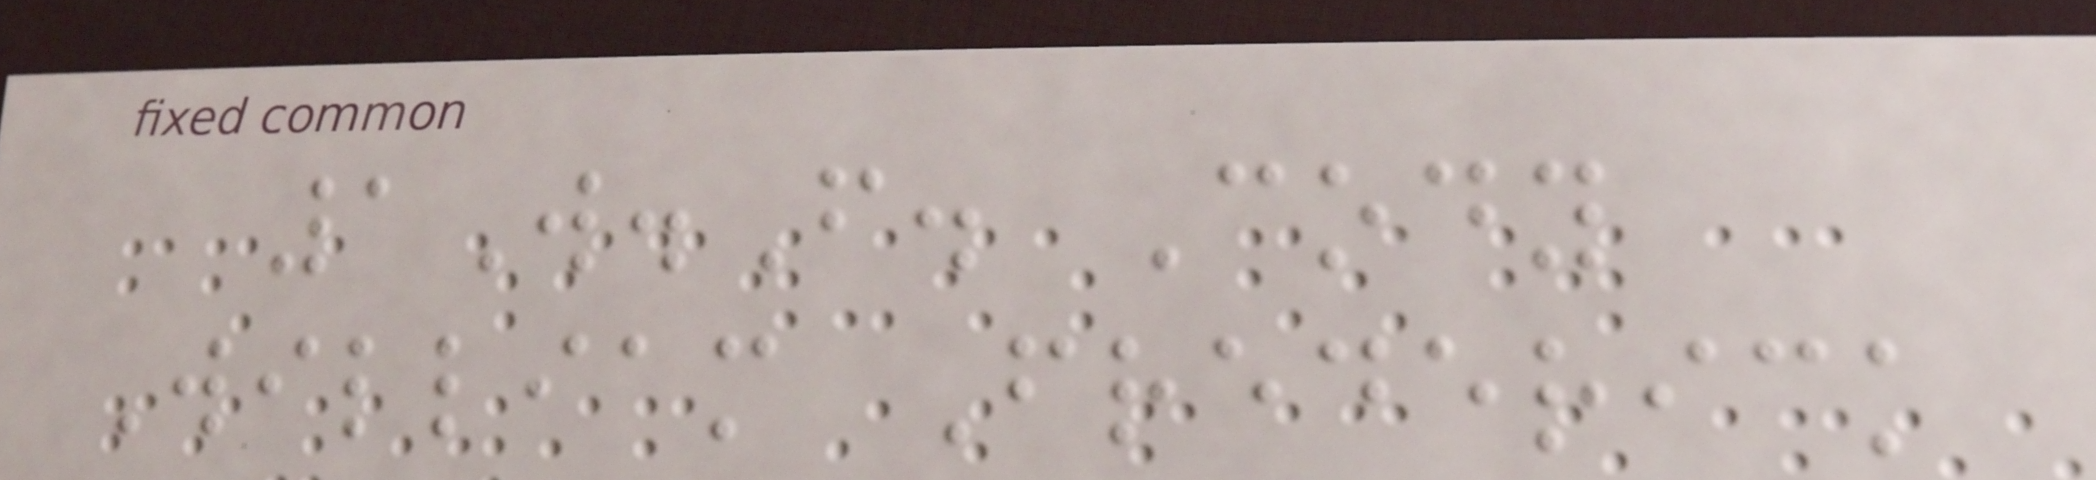1W.F. Cody
William Frederick
